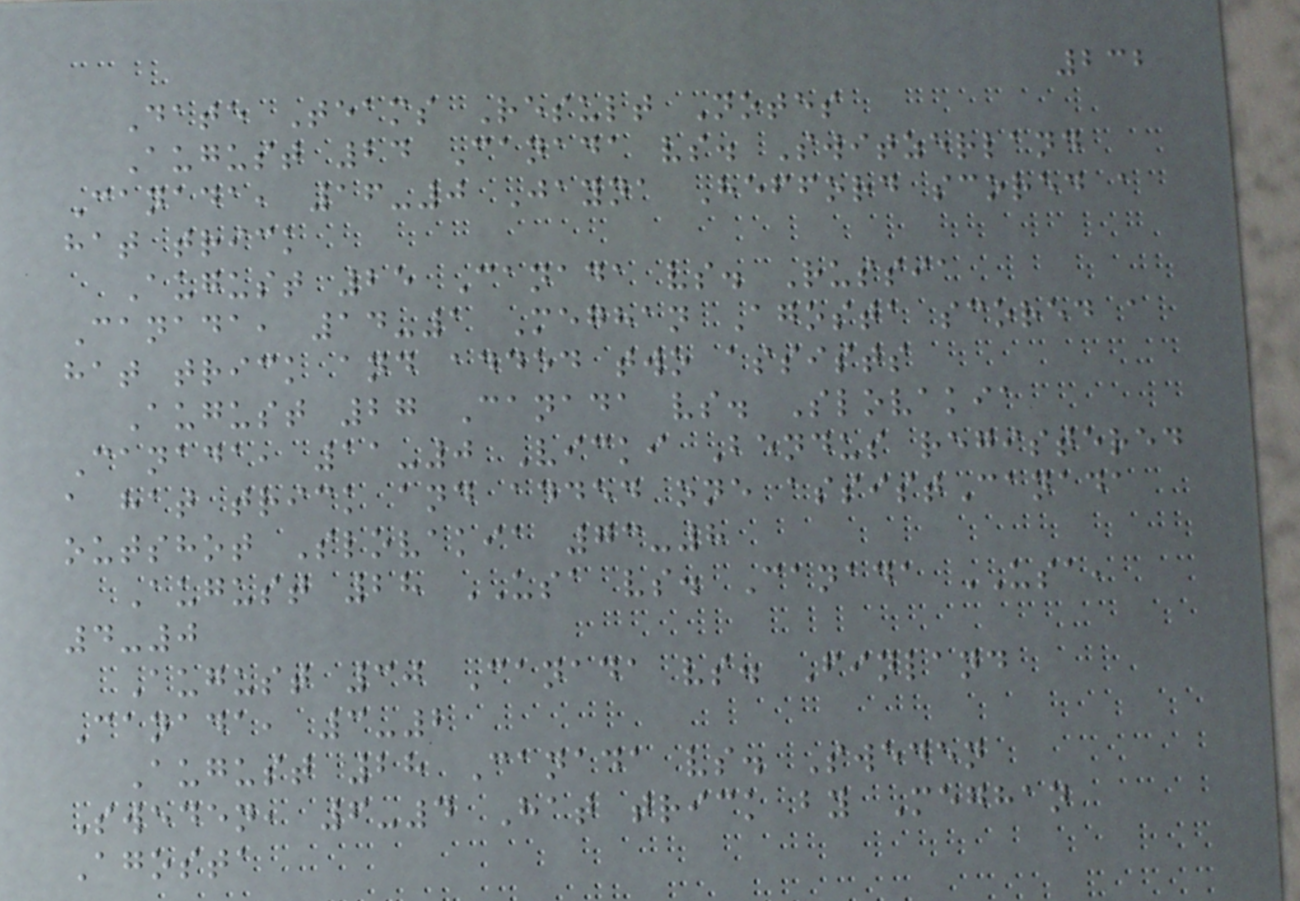232
Date Teams Result Notes
August 24 Canada vs. Switzerland
Canada, 16-0 Jayna Hefford scored a
hat trick
August 25 Canada vs. Russia
Canada, 14-1 Meghan Agosta scored a
hat trick and added two assists
August 27 Canada vs. Slovakia
Canada, 11-0 Vicki Bendus registered
a hat trick and added one assistCanada
outshot Slovakia 73-8
August 28 USA vs. Canada USA,
4-0
August 30 Canada vs. Finland
Canada, 3-2
August 28 Canada vs. Sweden
Sweden, 6-4 Hat trick by Meghan
Agosta
